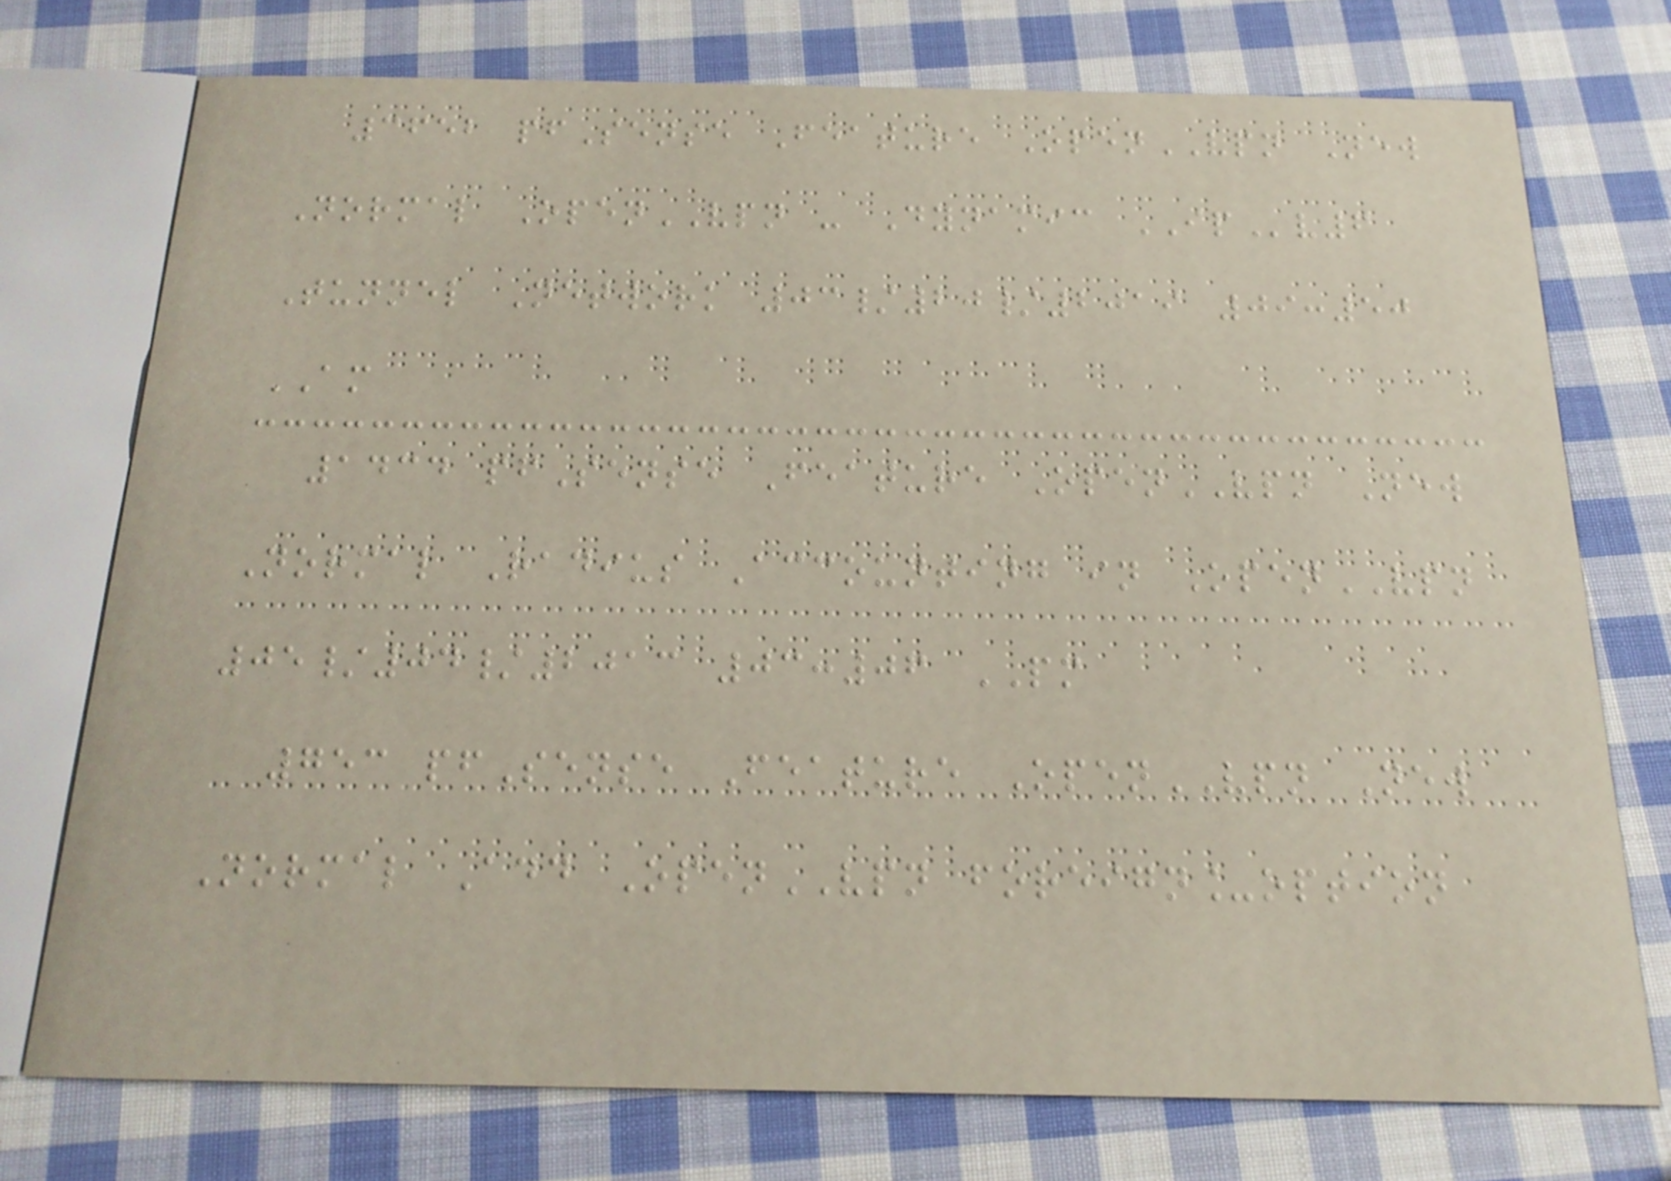3652 pfSense Feature OpenVPN New
Normal OpenVPN - Dynamic IPv6
Tunnel Network 03/20/2019 09:50
AM
1434 pfSense Feature OpenVPN New
Normal Radius Accounting in OpenVPN
05/04/2013 03:06 PM
753 pfSense Feature OpenVPN New
Normal Add OpenVPN foreign_option
